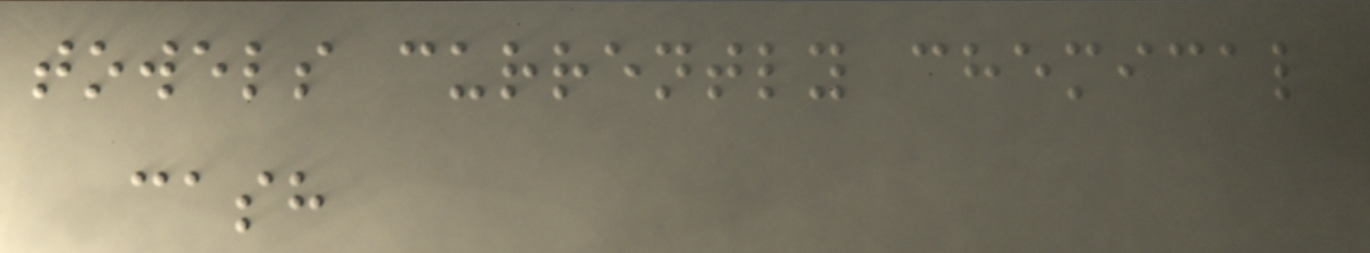towels currently chemical
cash
